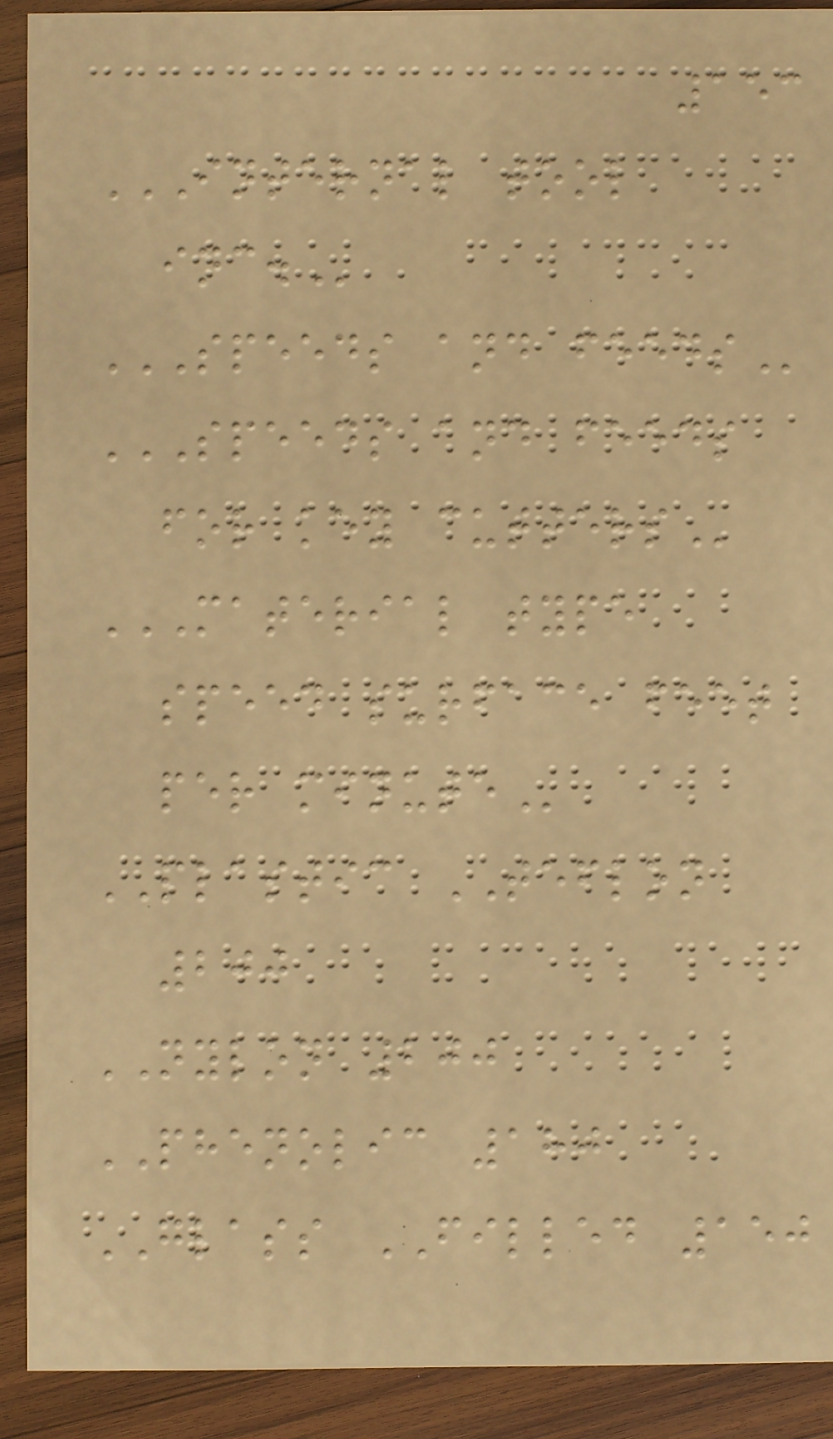153
INTERNAL TOOL
INC.
SPEEDS AND FEEDS
SPEEDS AND FEEDS
FOR KEY CUTTERS
MATERIAL TYPE
SPEED SURFACE FEET
PER MINUTE
PLASTIC TEFLON
200
NYLON 200
PHENOLIC 180
GLASS FILLED 150
